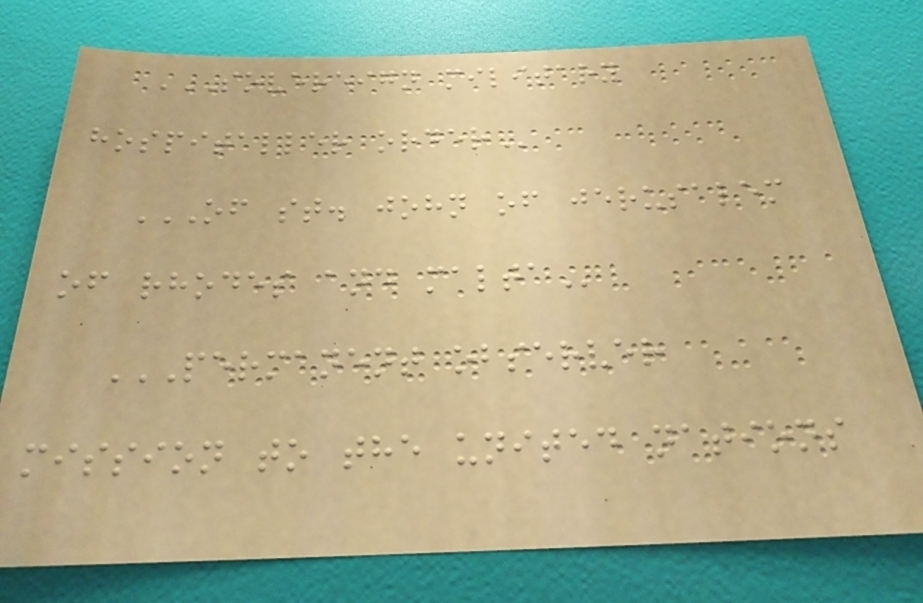SOVEREIGN MILITARY
HOSPITALLER ORDER
OF ST. JOHN OF JERUSALEM
OF RHODES AND MALTA
PERMANENT OBSERVER
MISSION TO THE UNITED NATIONS
